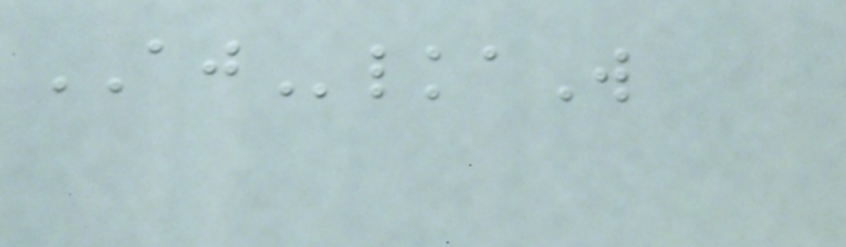AJlkaW
